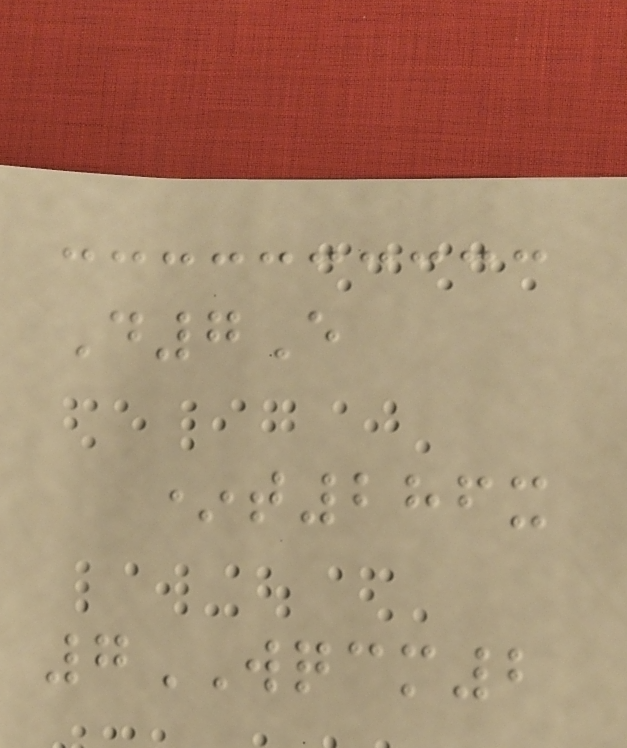D7E
*t286x
7WQCM2
